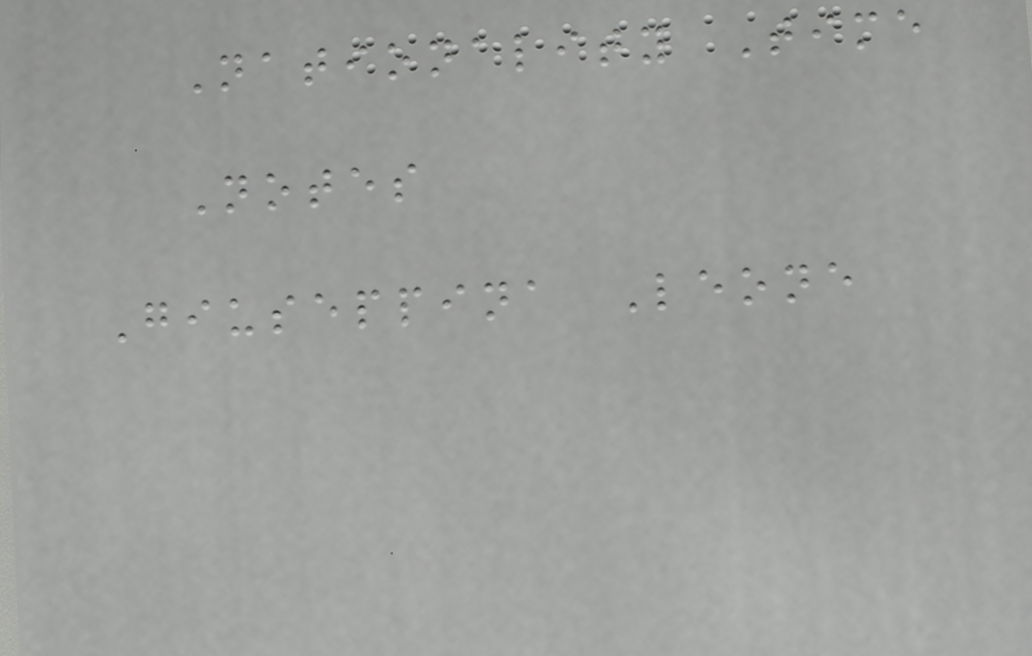Nationality Time
Notes
Giuseppina Leone
